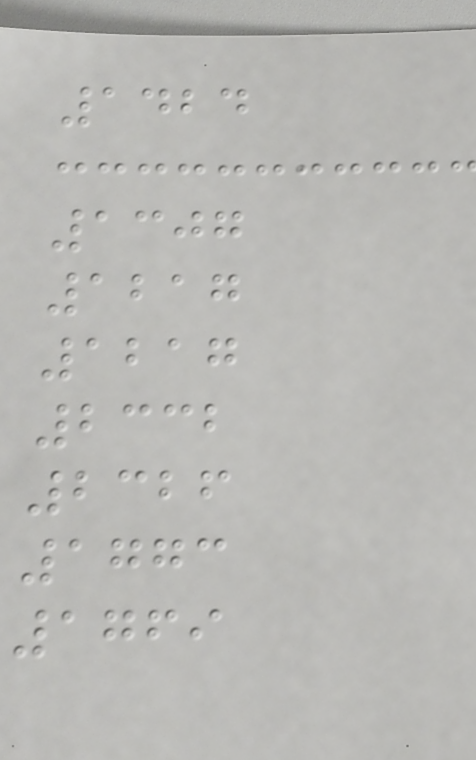1424
1307
1217
1217
2332
2326
1773
1769
